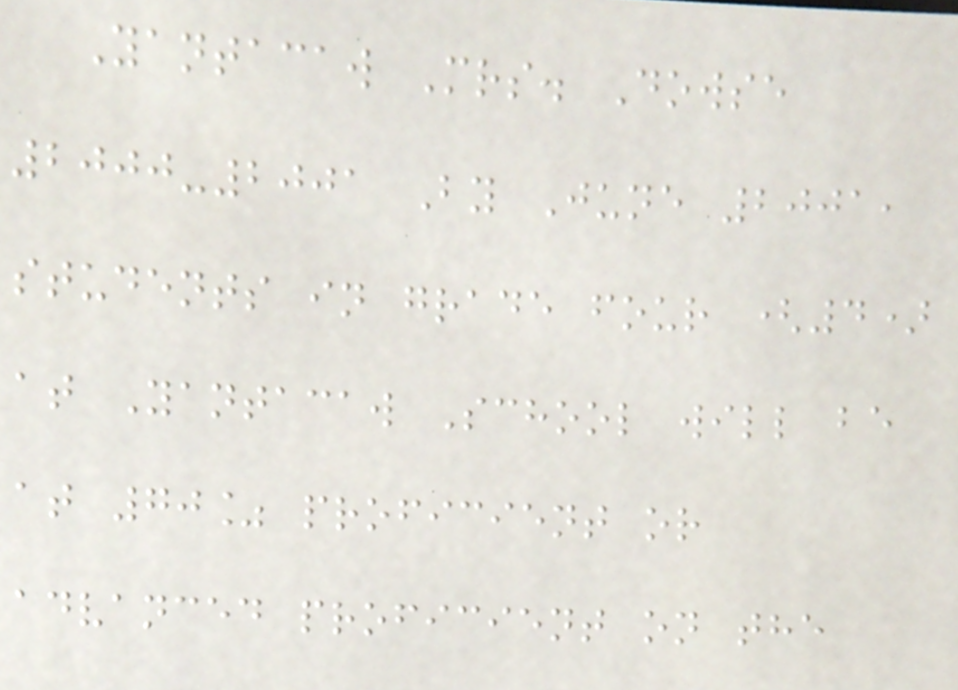Yantacaw Mrs. Dowse
2000-2001 By June 2001,
students in grade four (4)
at Yantacaw School will be
at 70% proficient or
advanced proficient on the
